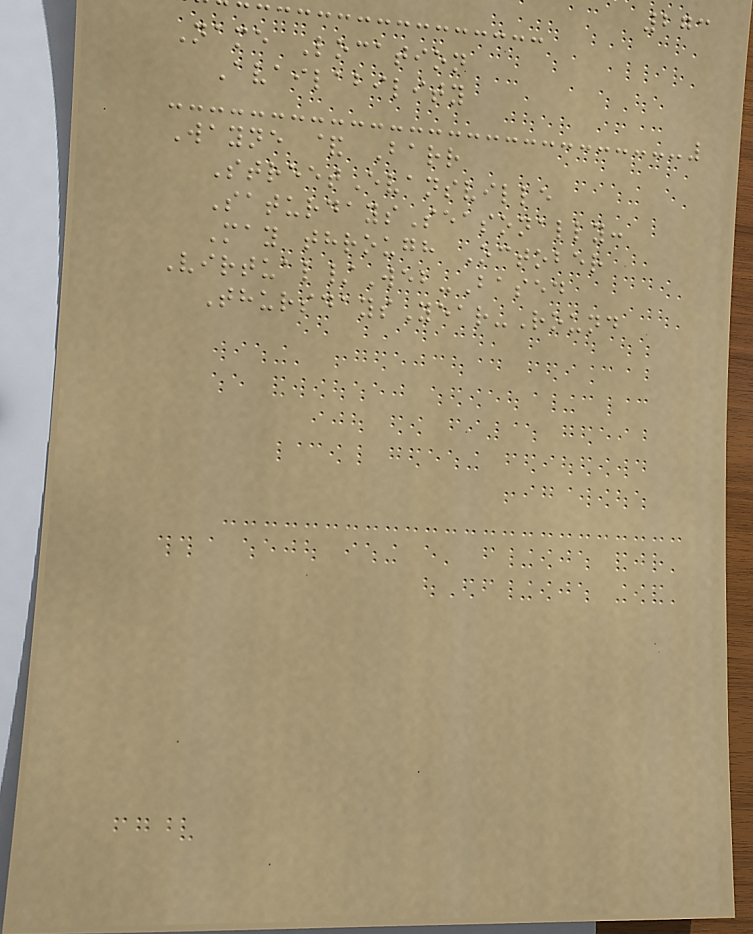273
Name Location
Availability
Wayne & Barr
StreetEvansville
SaturdaysSeasonally:
May through October
Virtual/Web-Based
ThursdaysYear-Round
